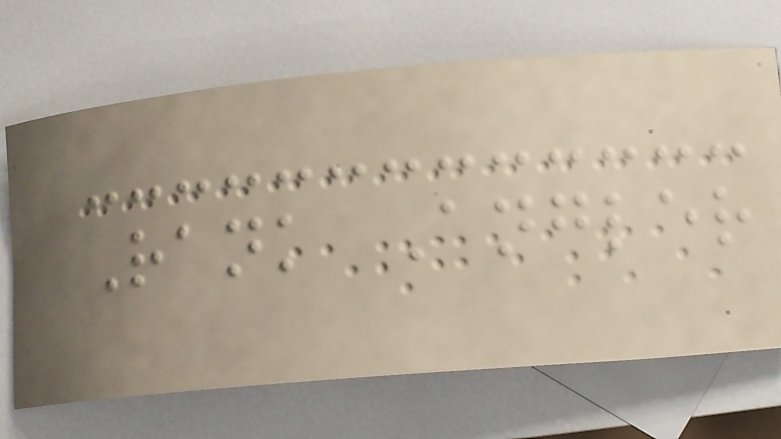Rank Angler
